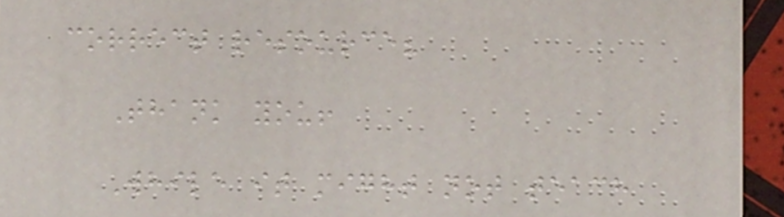correct resource?
Thank you!
While it might not teach
